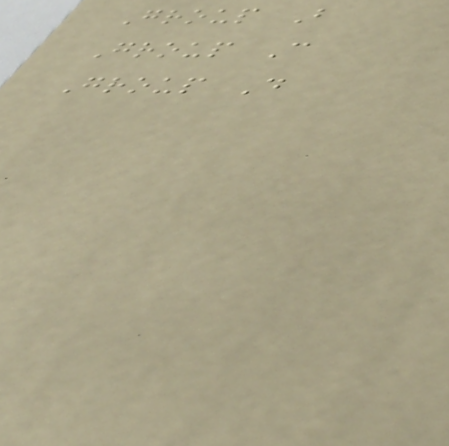Group B
Group C
Group D
